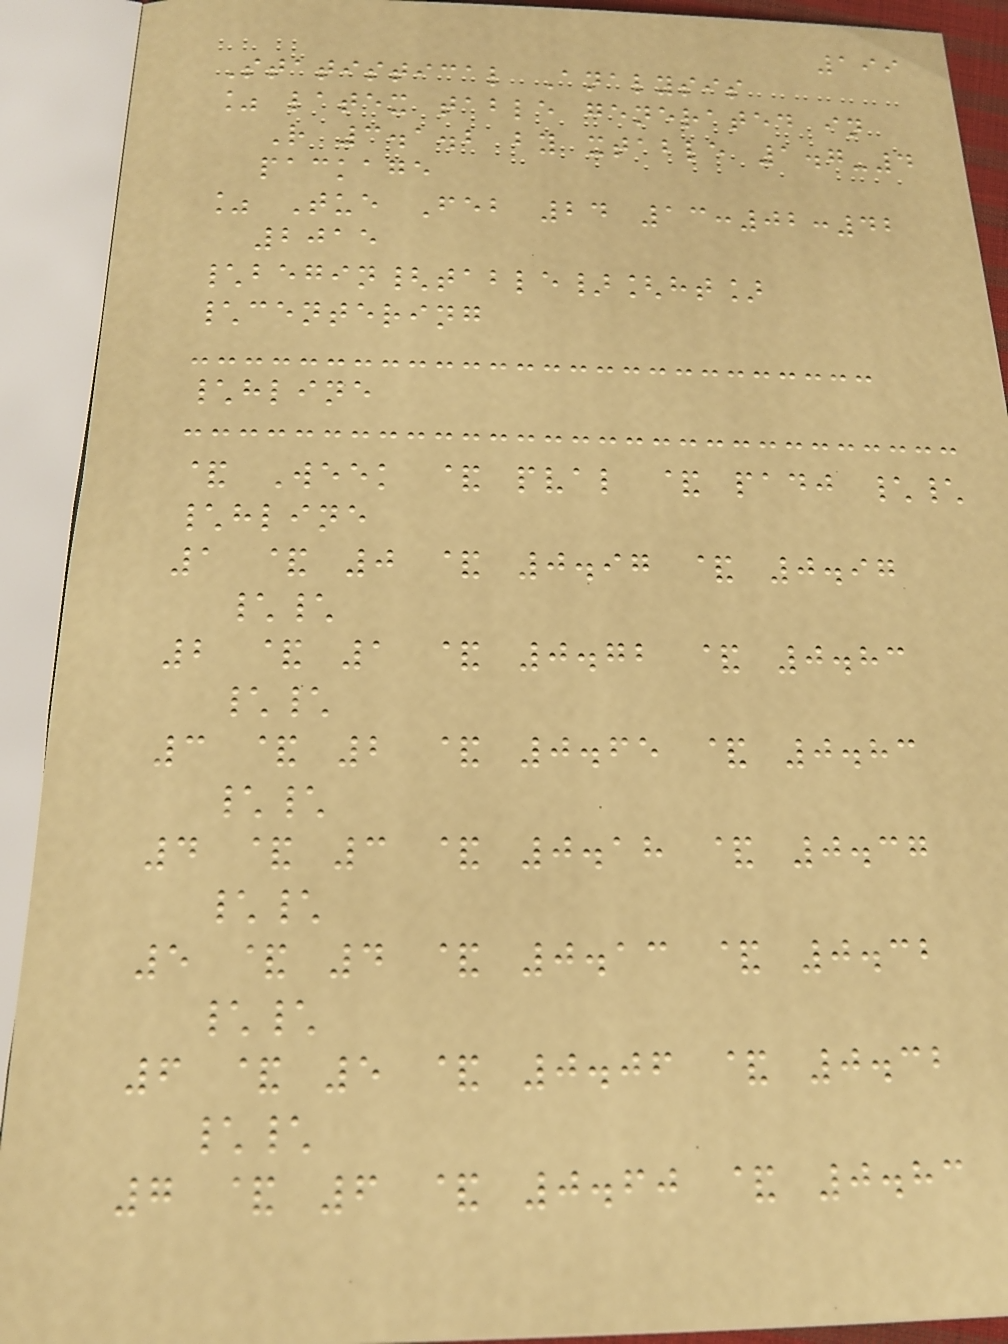199
Statistical Analysis
% latex table generated in
R 3.1.2 by xtable 1.7-4
package
% Tue Feb 24 13:02:42
2015
\begin{table}[ht]
\centering
\hline
& Week & pval & padj \\
\hline
1 & 0 & 0.97 & 0.97
\\
2 & 1 & 0.72 & 0.83
\\
3 & 2 & 0.65 & 0.83
\\
4 & 3 & 0.18 & 0.37
\\
5 & 4 & 0.13 & 0.32
\\
6 & 5 & 0.06 & 0.32
\\
7 & 6 & 0.60 & 0.83
